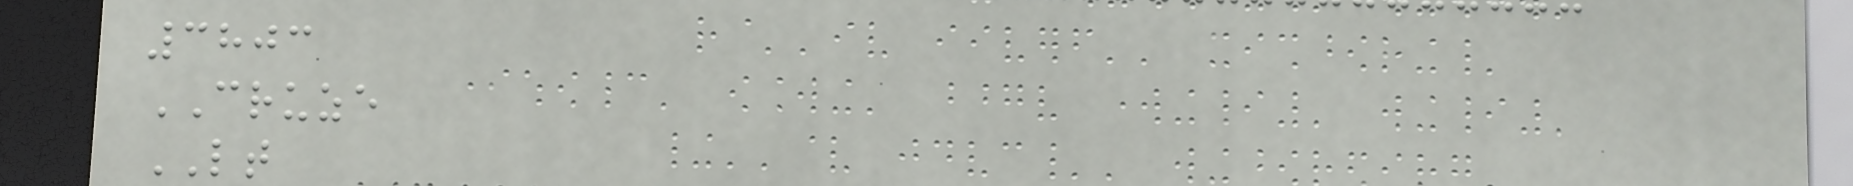3803
CRUZE
LT
